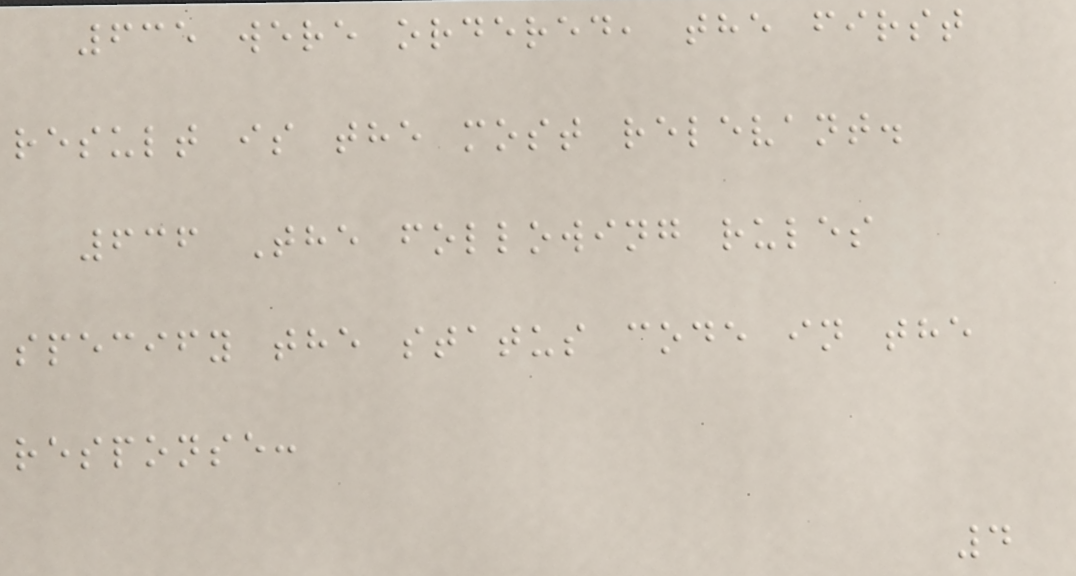635 were ordered, the first
result is the most relevant.
636 The following rules
specify the status code in the
response:
4
